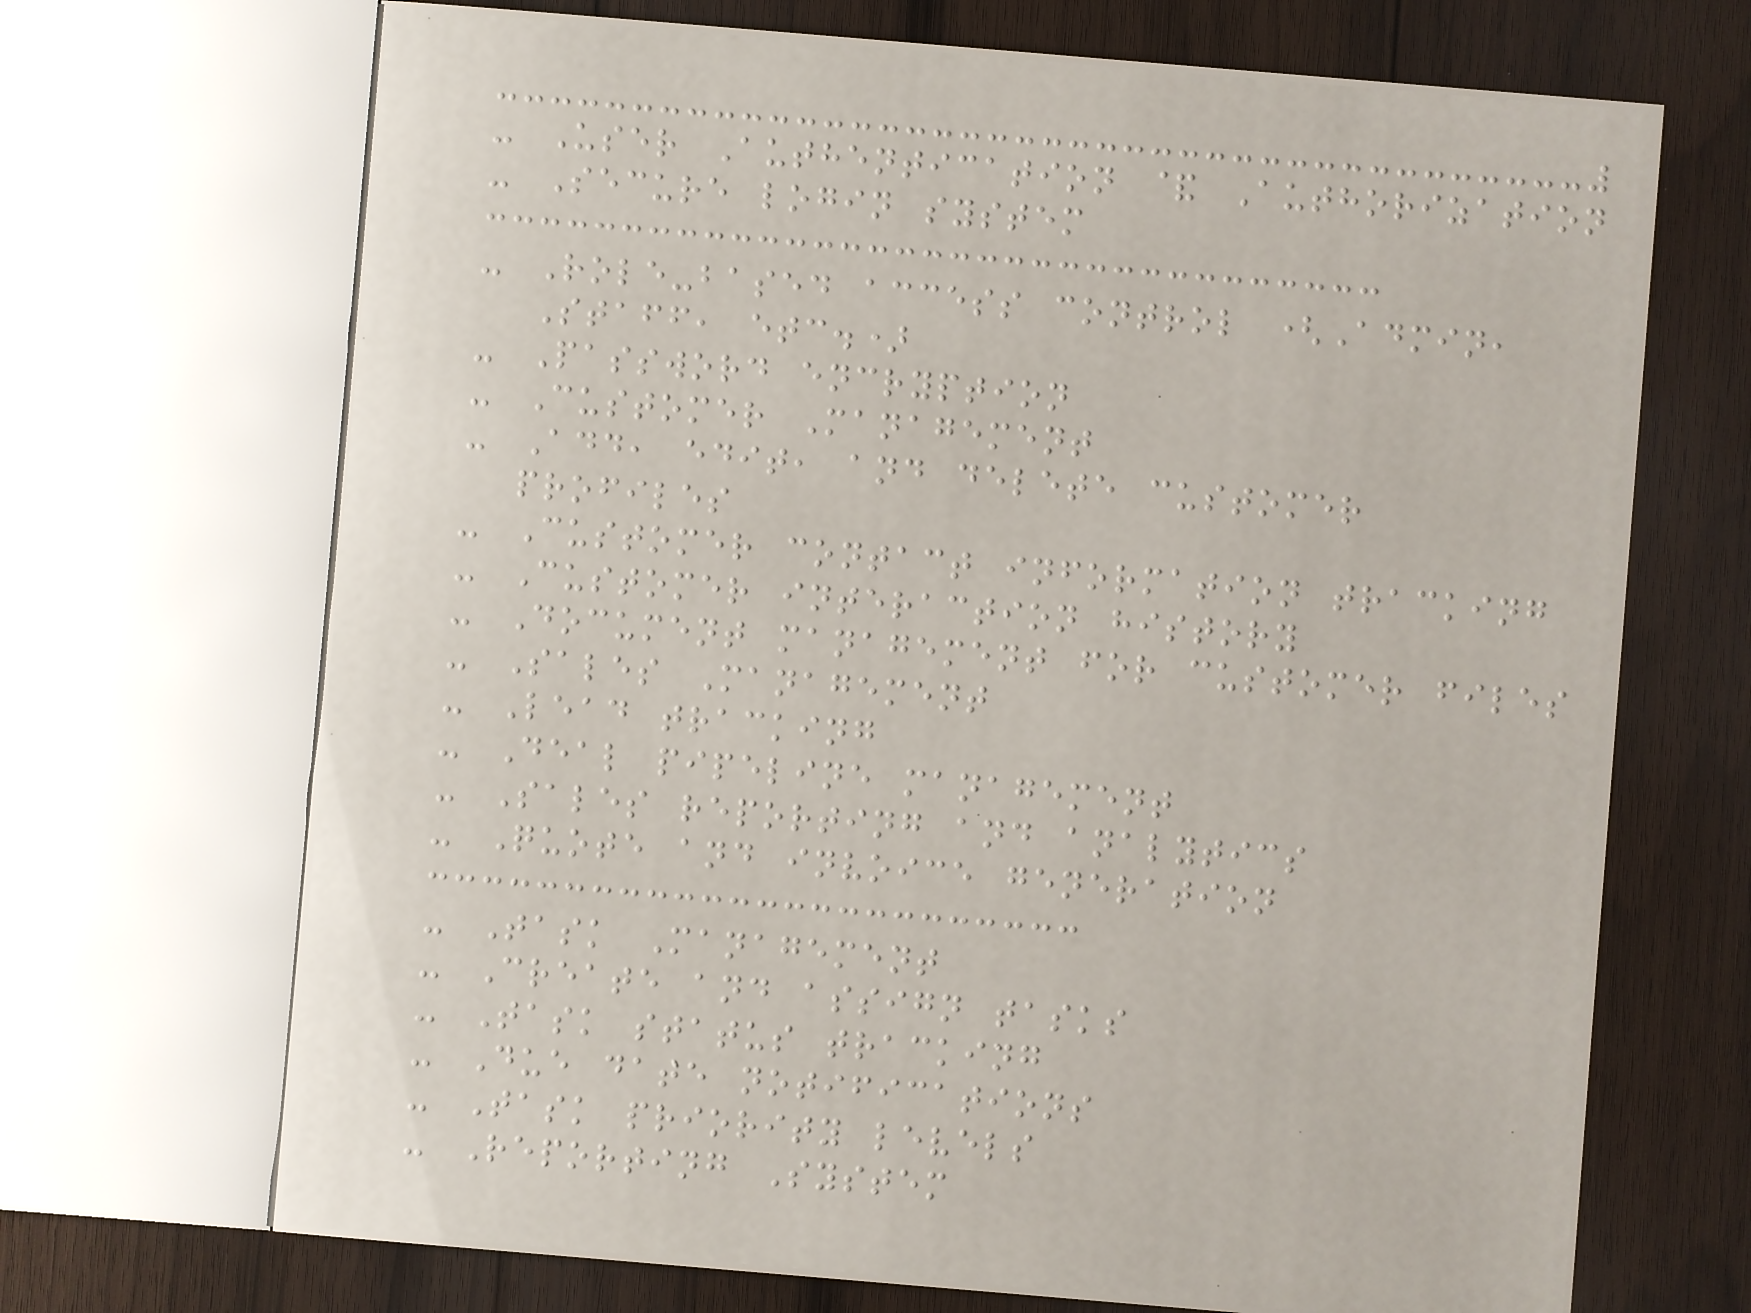- User Authentication & Authorization
- Secure login system
- Role-based access control (Admin,
Staff, etc.)
- Password encryption
- Customer Management
- Add, edit, and delete customer
profiles
- Customer contact information tracking
- Customer interaction history
- Document management for customer files
- Sales Management
- Lead tracking
- Deal pipeline management
- Sales reporting and analytics
- Quote and invoice generation
- Task Management
- Create and assign tasks
- Task status tracking
- Due date notifications
- Task priority levels
- Reporting System
